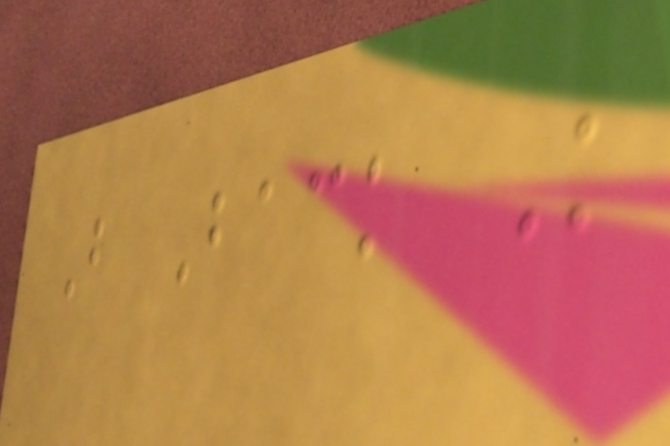B Back K
